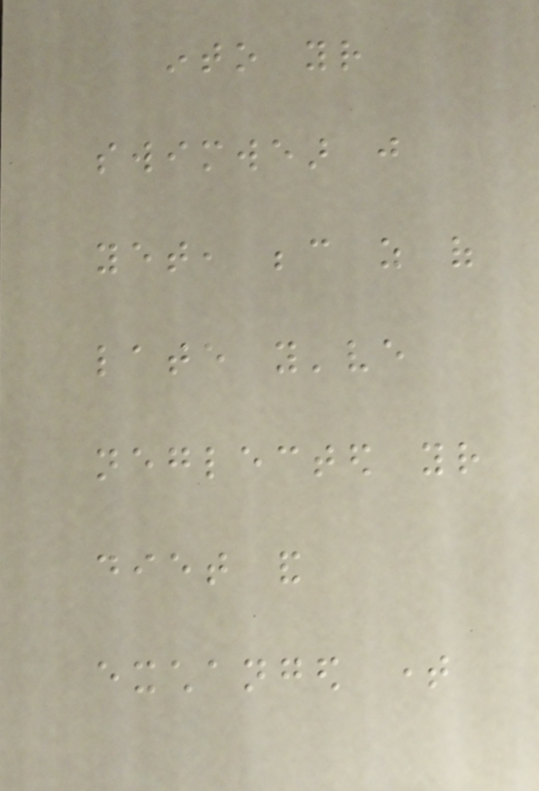into your
swimwear just
yet, because as of
late you've
neglected your
diet and
exchanged time
